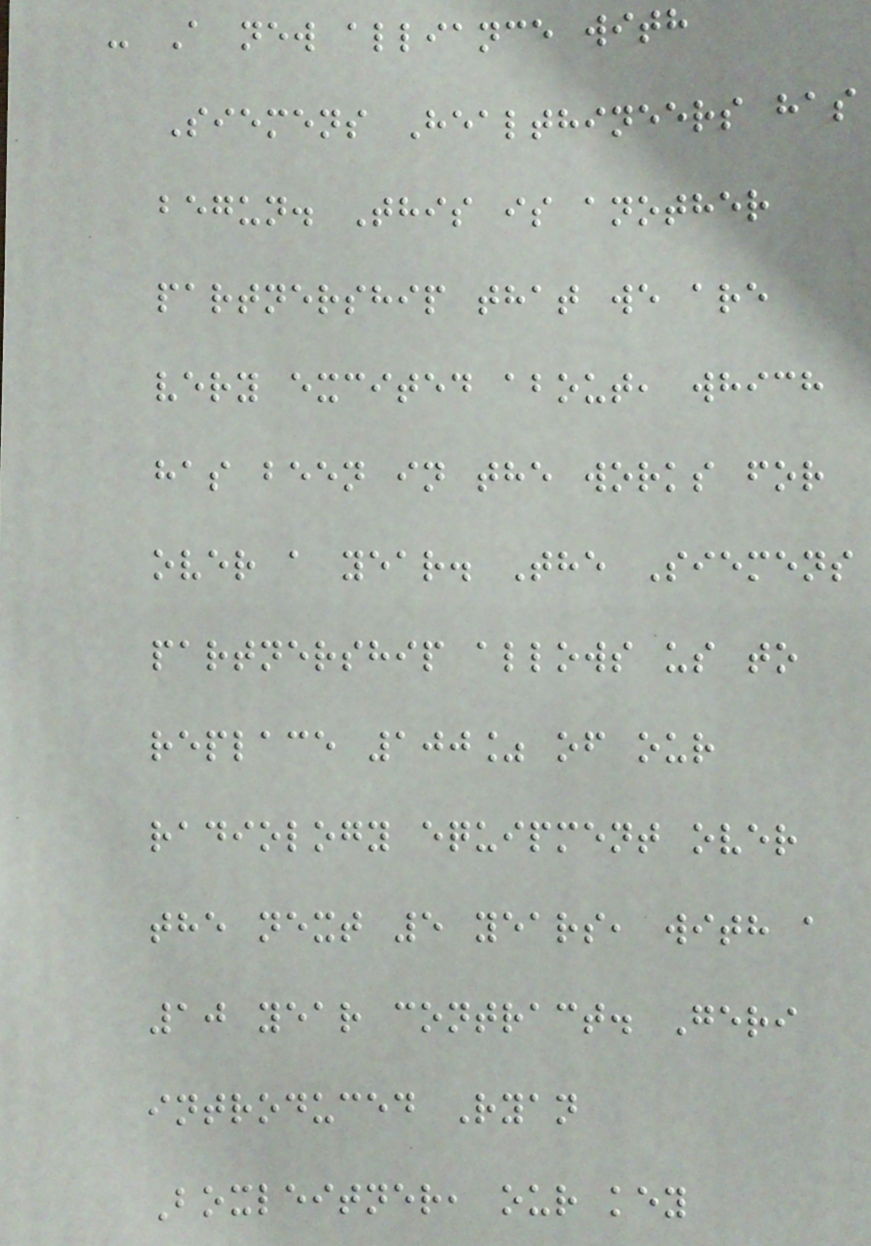- A new alliance with
Siemens Healthineers has
begun. This is another
partnership that we are
very excited about, which
has been in the works for
over a year. The Siemens
partnership allows us to
replace 100% of our
radiology equipment over
the next 5 years, with a
10 year contract. Geri
introduced Ryan
Boxleitner, our key
